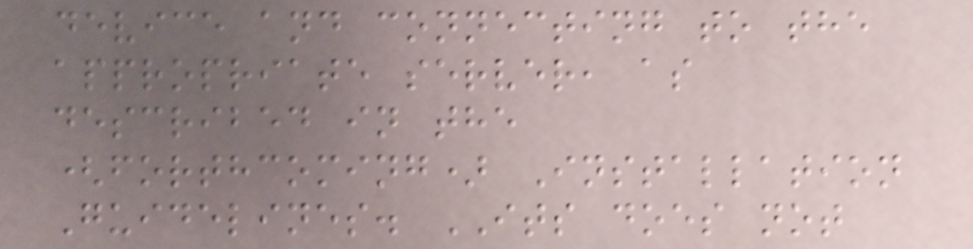device and connecting to the
appropriate server, as
described in the
(forthcoming) Installation
Guidelines. ITS does not
